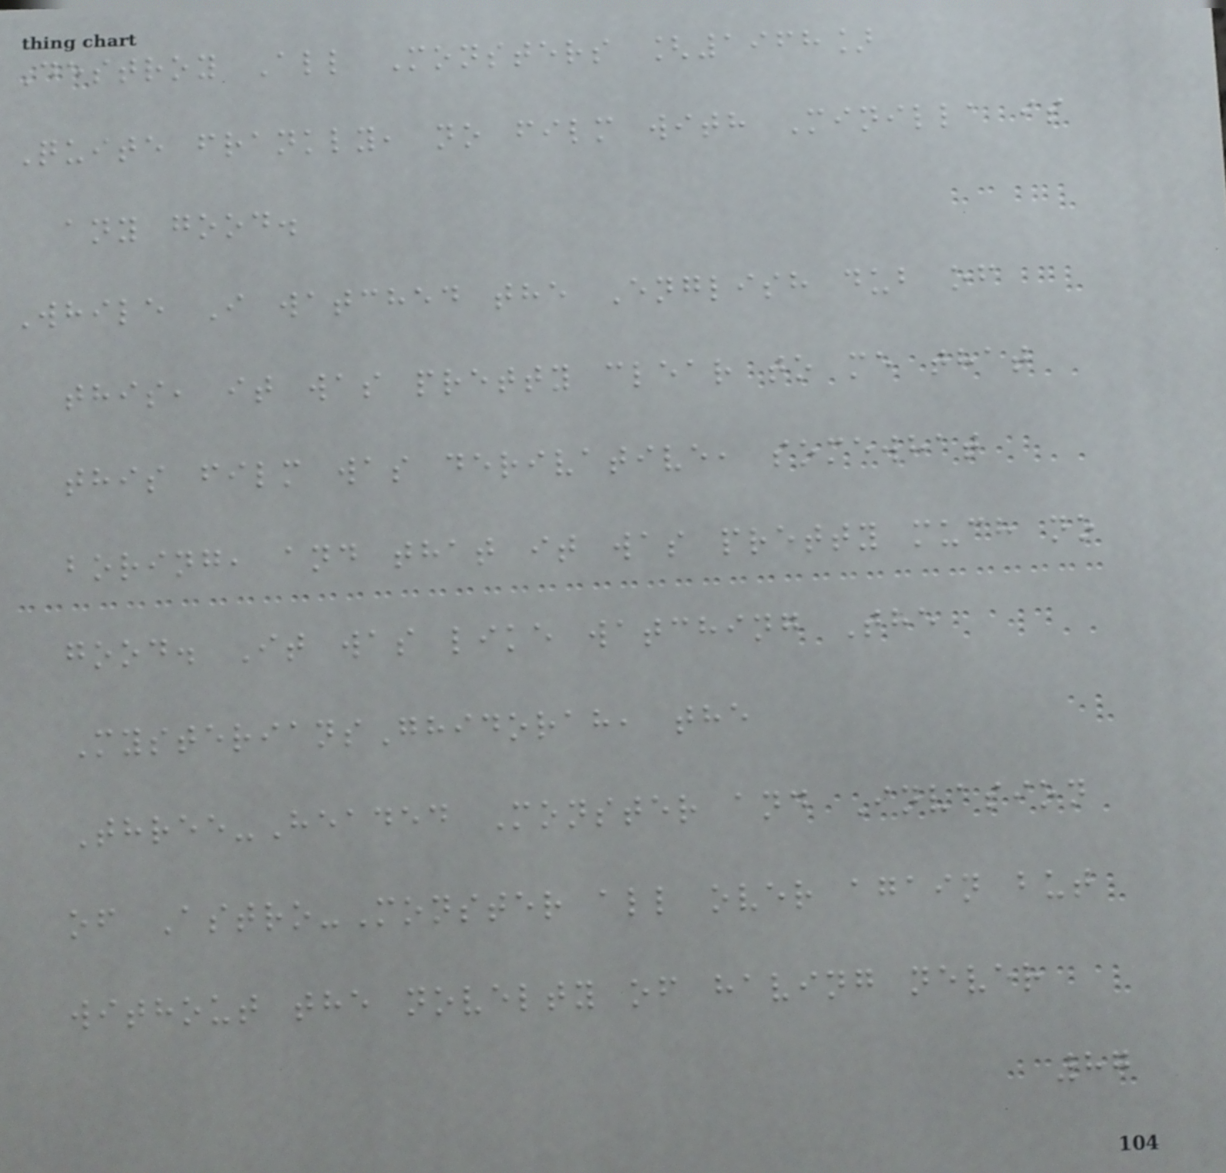Destroy All Monsters [1968]
Quite frankly, no film with Minilla is
any good.
While I watched the English dub of
this, it was pretty clear to me that
this film was derivative, somewhat
boring, and that it was pretty much no
good. It was like watching The
MysteriansGhidorah, the
Three-Headed Monster and Invasion
of Astro-Monster all over again but
without the novelty of having never
87
